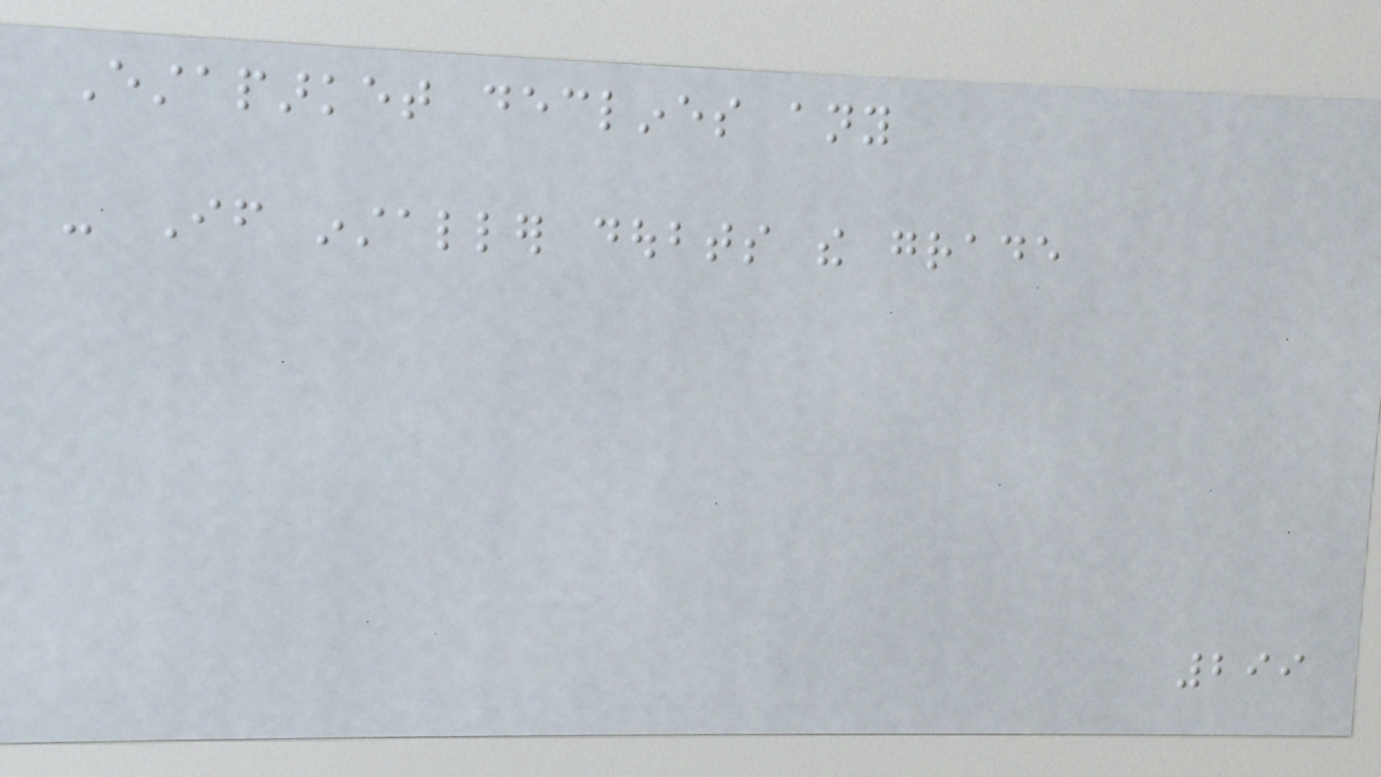Estaparket declines any
- If installer doubts the grade
299
